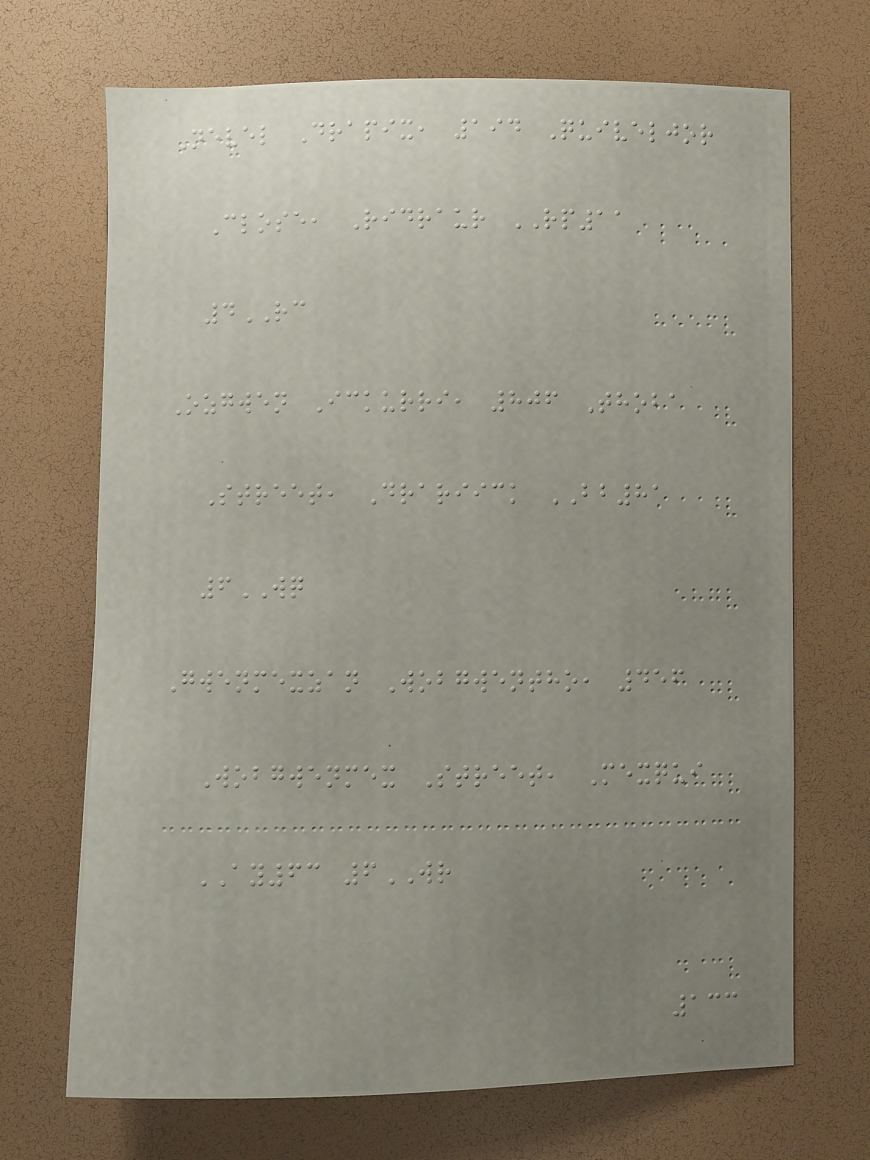Nevel Drapix, 194 Quiveljor
Close, Ridraur RP11
4RC
Ozgwen Ickurri, 806 Thoba
Street, Drariick BB81
6WQ
Gwenmexzan Wobgwentho, 456
Wobgwenmex Street, Mexqui
AY63 6WR
133
